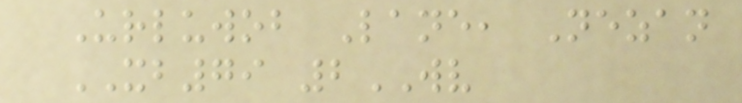Urluwob Lane, Nezan
XB79 2WV
